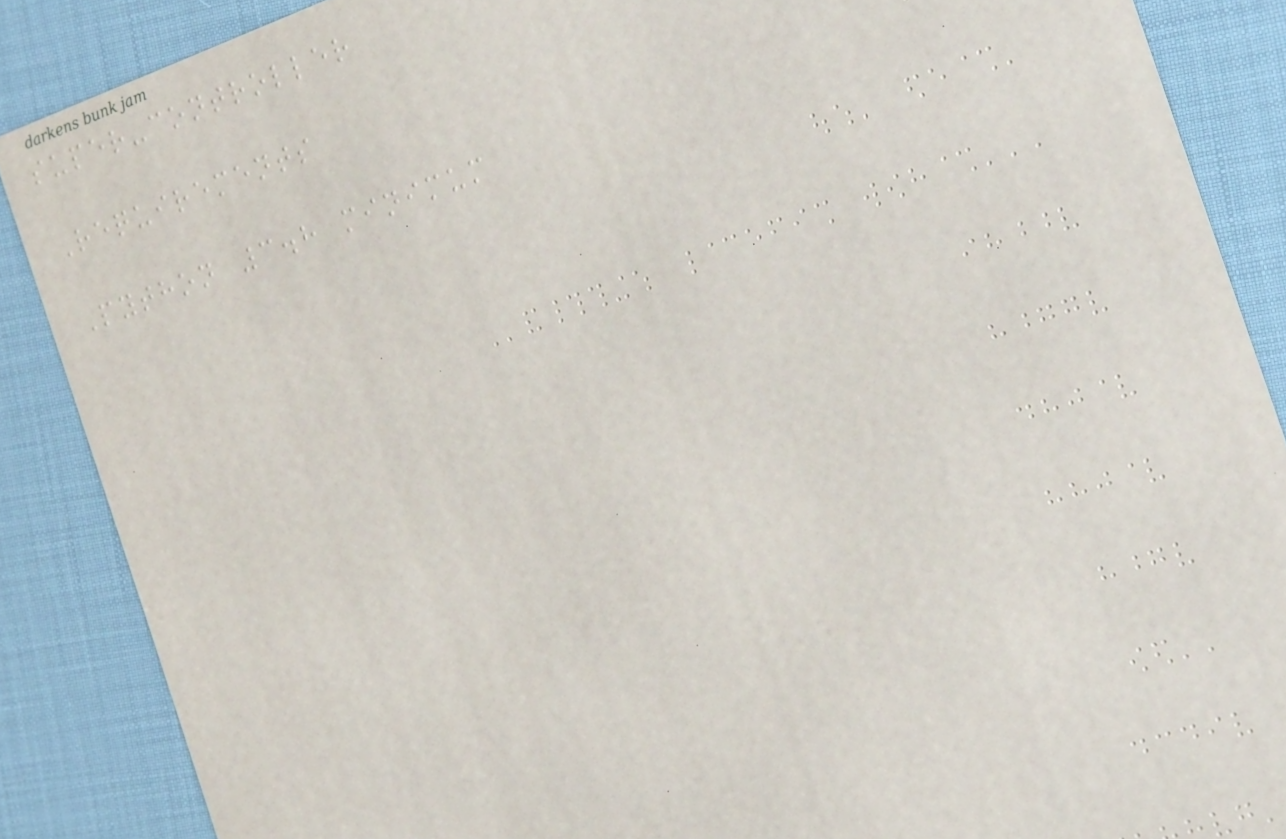super-controller
Requirements
Python 3.8 minimum
